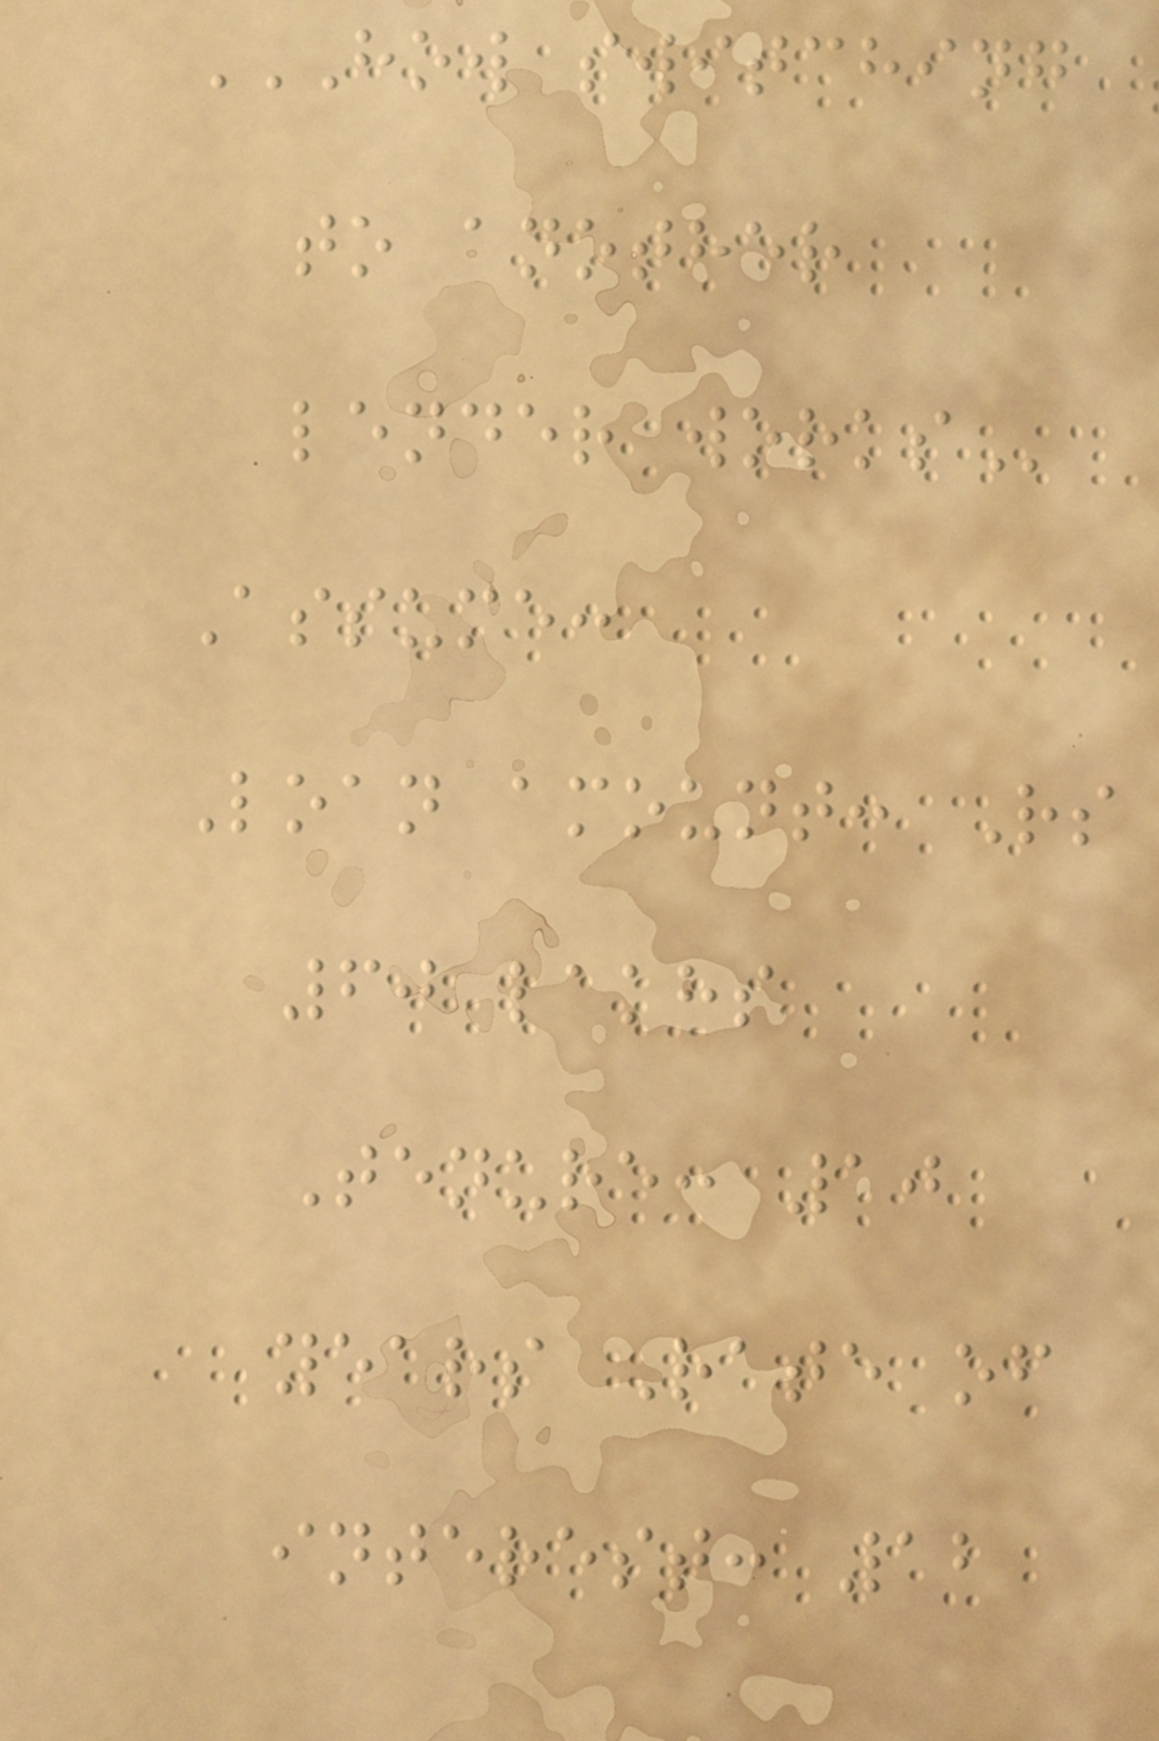HOW SWITCHING
TO ANOTHER
LENDER WORKS
Assume:
Loan amount: Rs
60 lakhs
Tenure: 10
years Rate of
interest: 12
